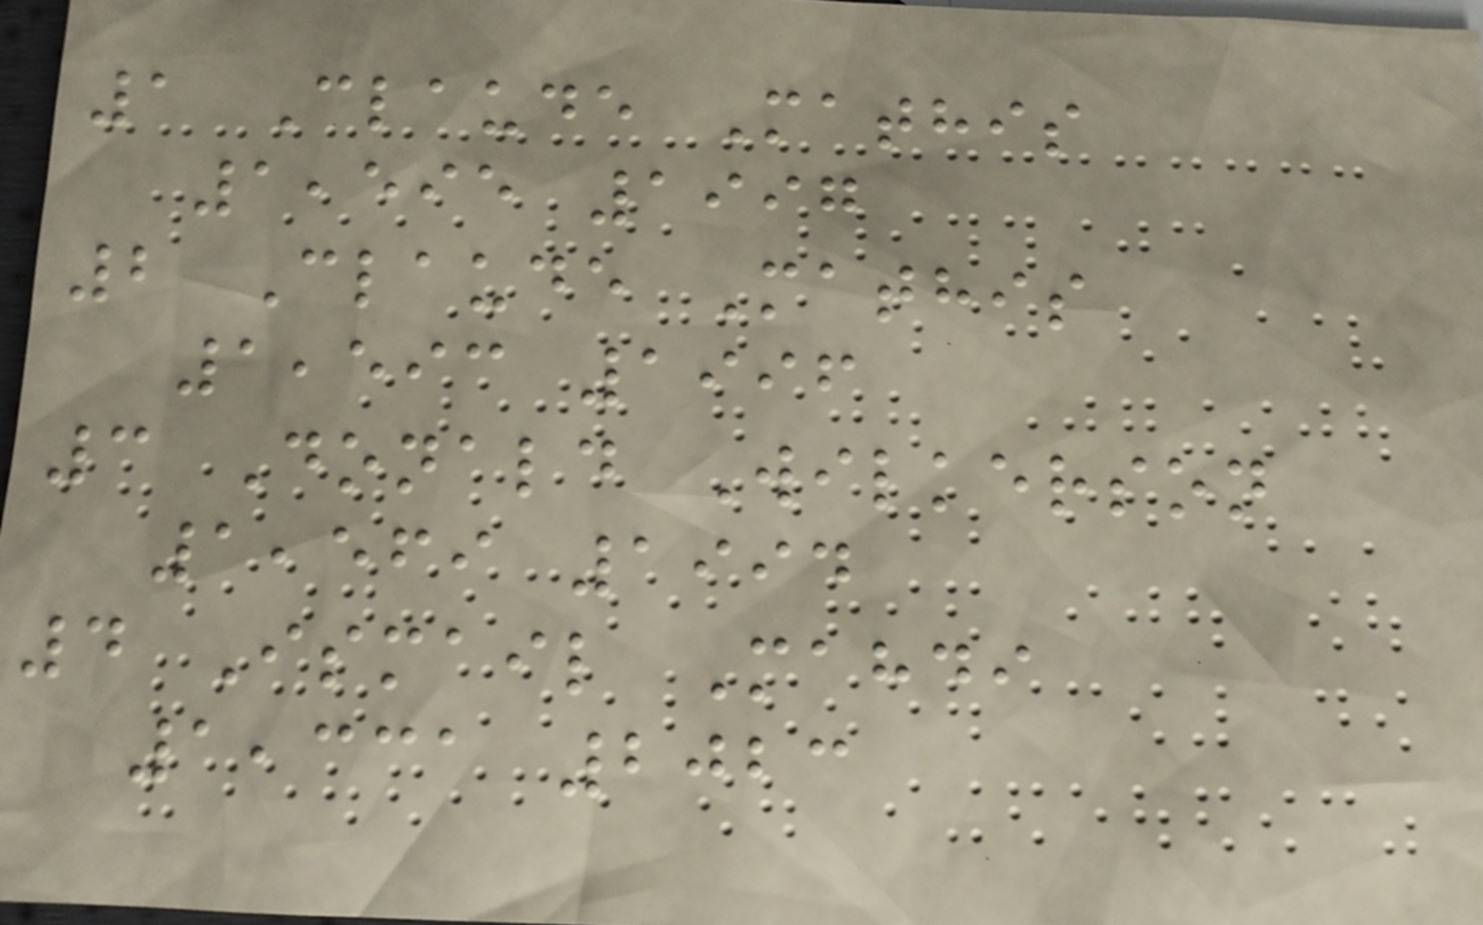1 Claude Mathis
1,595 1997
2 Claude Mathis
1,593 1996
3 Donald Wilkerson
1,569 1994
4 Ismail Mahdi
1,331 2023
